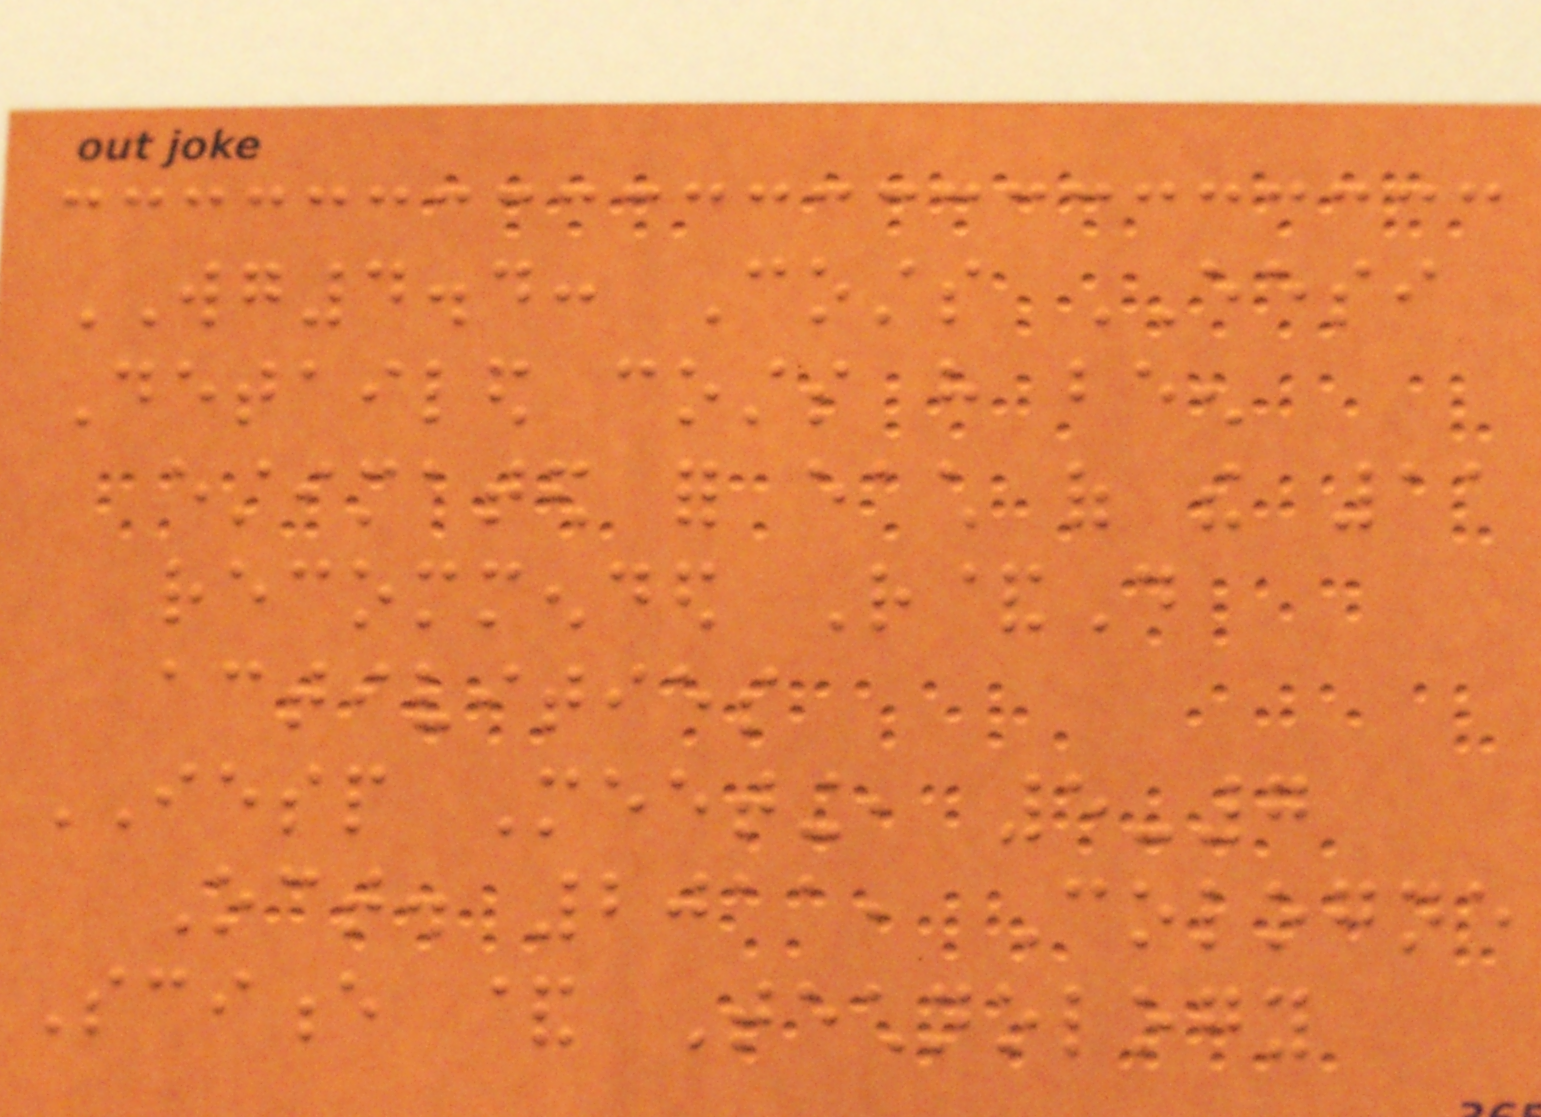WG4.4: Costs EESI
Detailed costs have been
estimated for each of the 11
recommended R&D
activities
IESP Meeting, 5-7
Oct. 2011, Cologne
Science & Technology
